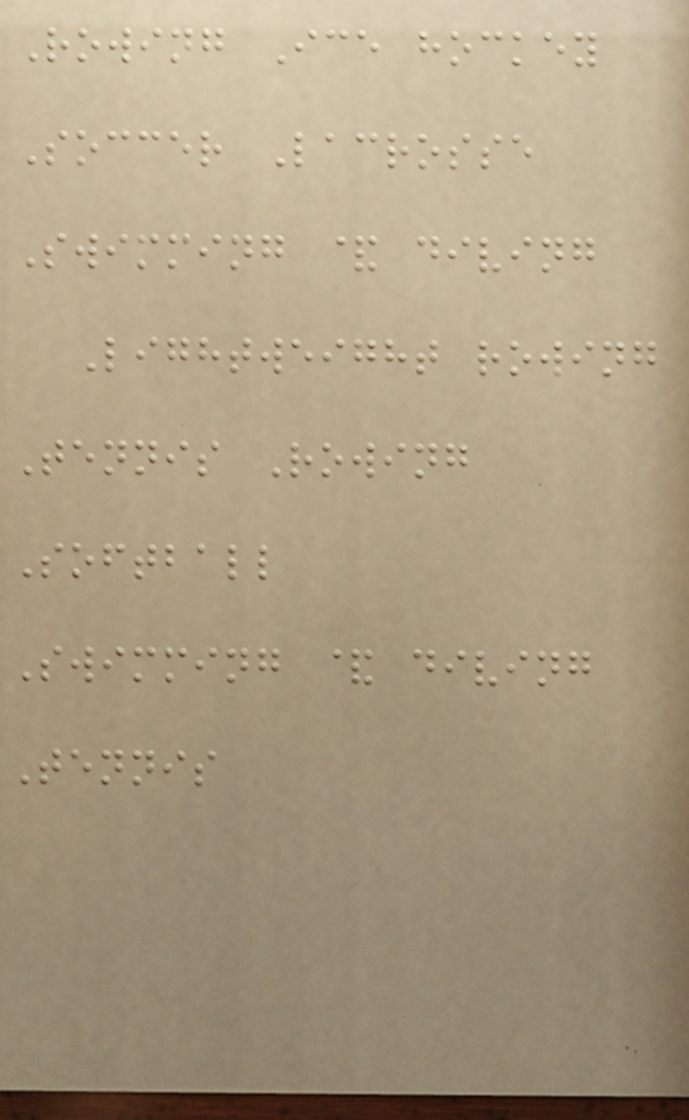Rowing Ice hockey
Soccer Lacrosse
Swimming & diving
Lightweight rowing
Tennis Rowing
Softball
Swimming & diving
Tennis
